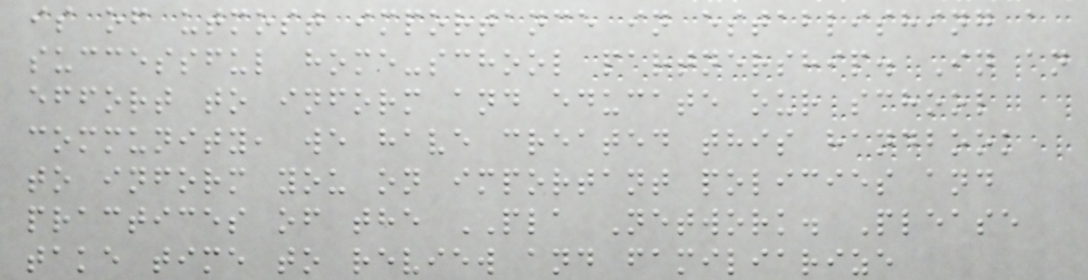is of utmost importance in establishing a
successful home-school partnership. In an
effort to inform and educate our school
community, we have created this handbook
to inform you on important policies and
practices of the PLA Network. Please
take time to review and familiarize
